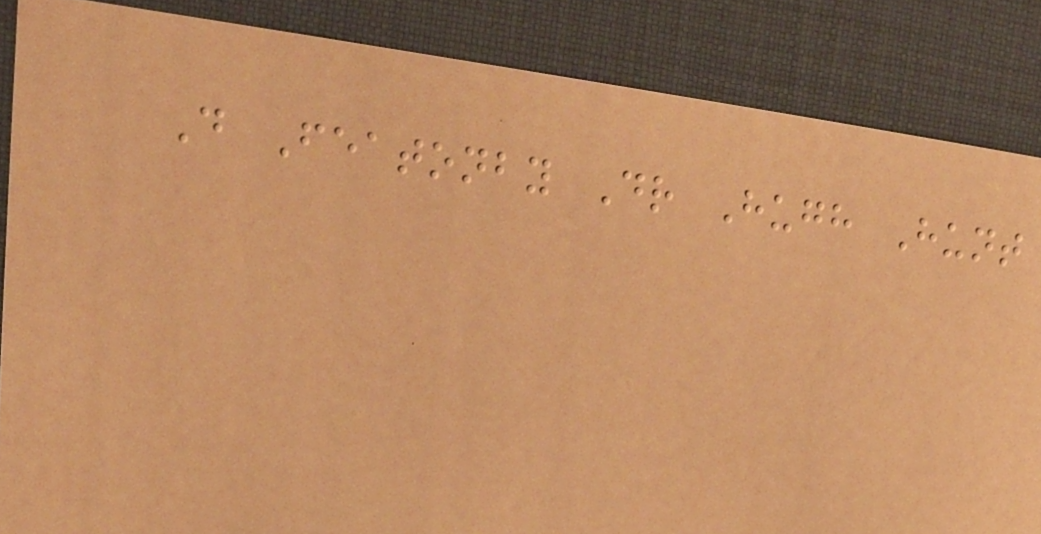D Featonby Dr Hugh Hunt
